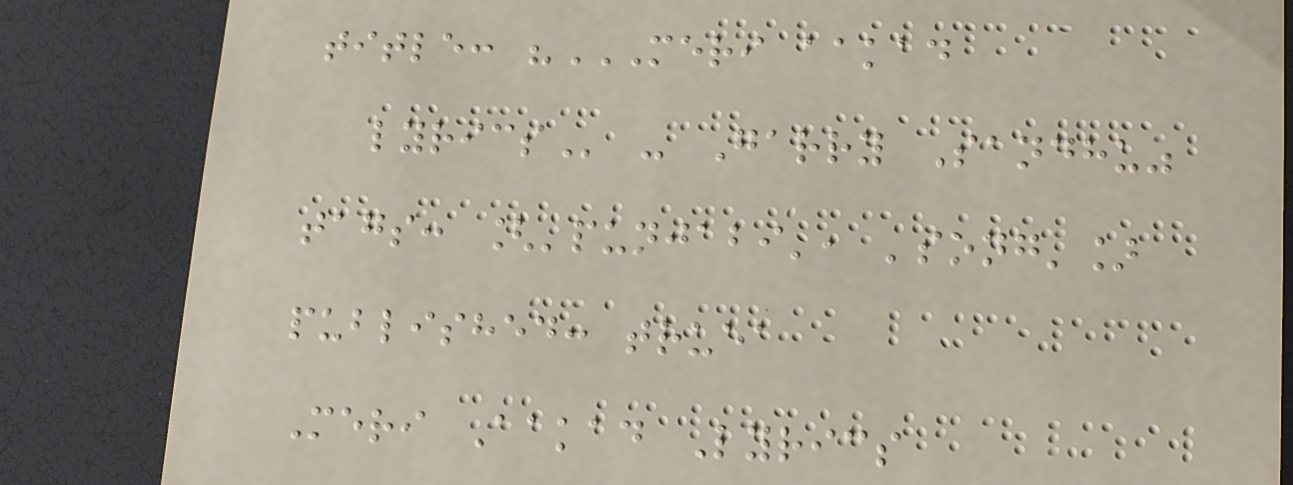title: "MERI AAKAD
LYRICS - Garry Sandhu"
tags: ['punjabi', 'song']
published: truea
Meri Aakad Lyrics
